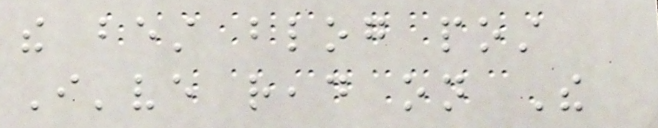the best blog post
I've read on The
